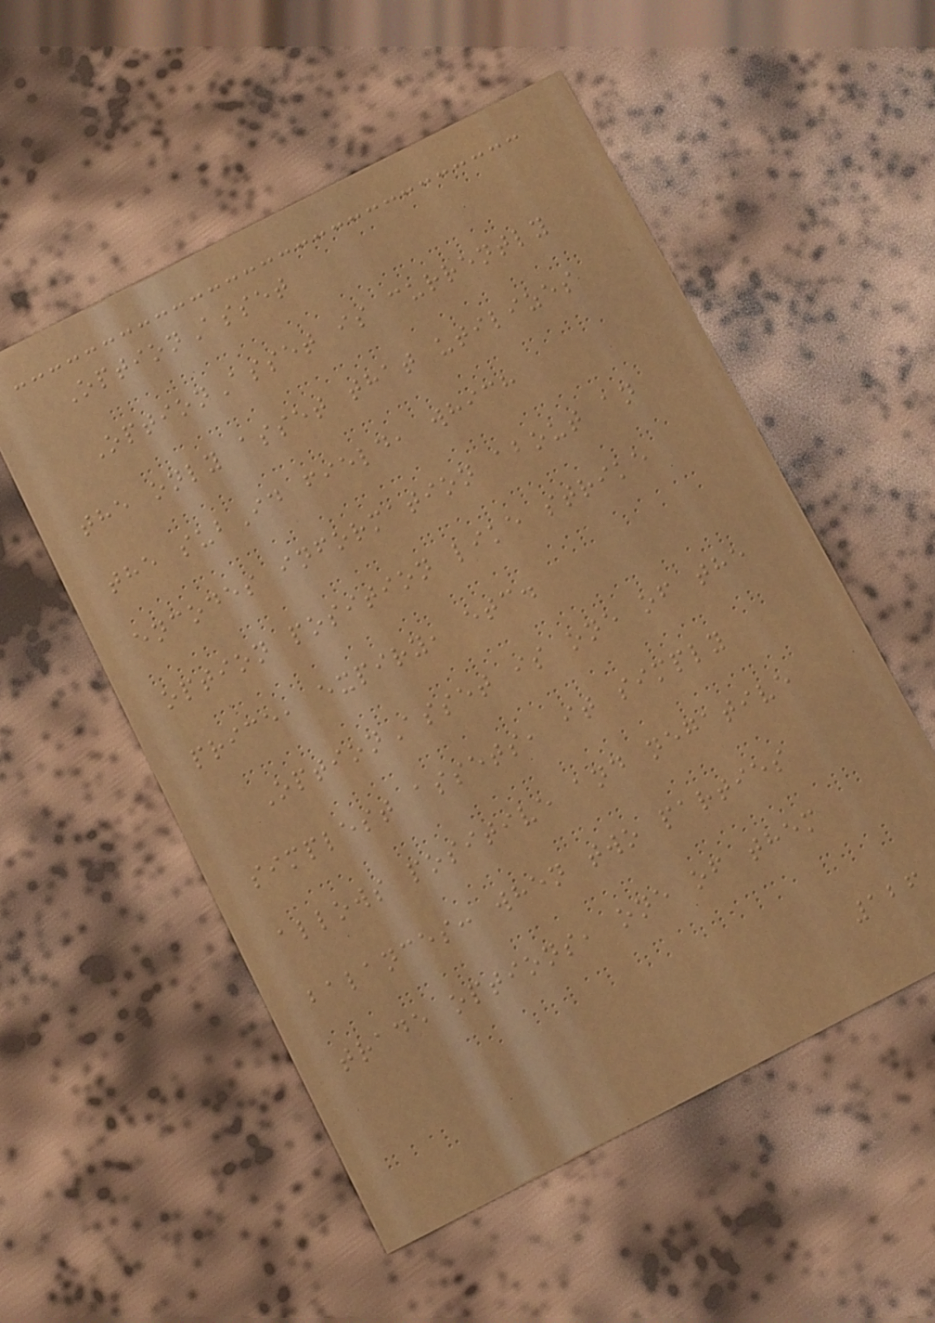OptionAsset
OptionAsset is currently
the only asset that utilizes
the subId field, which
encodes information about an
option position like strike
price, expiry, etc.
OptionAsset is one of the
simplest assets, it simply
allows positive and negative
balances: when two parties
trade options, one of them
126
